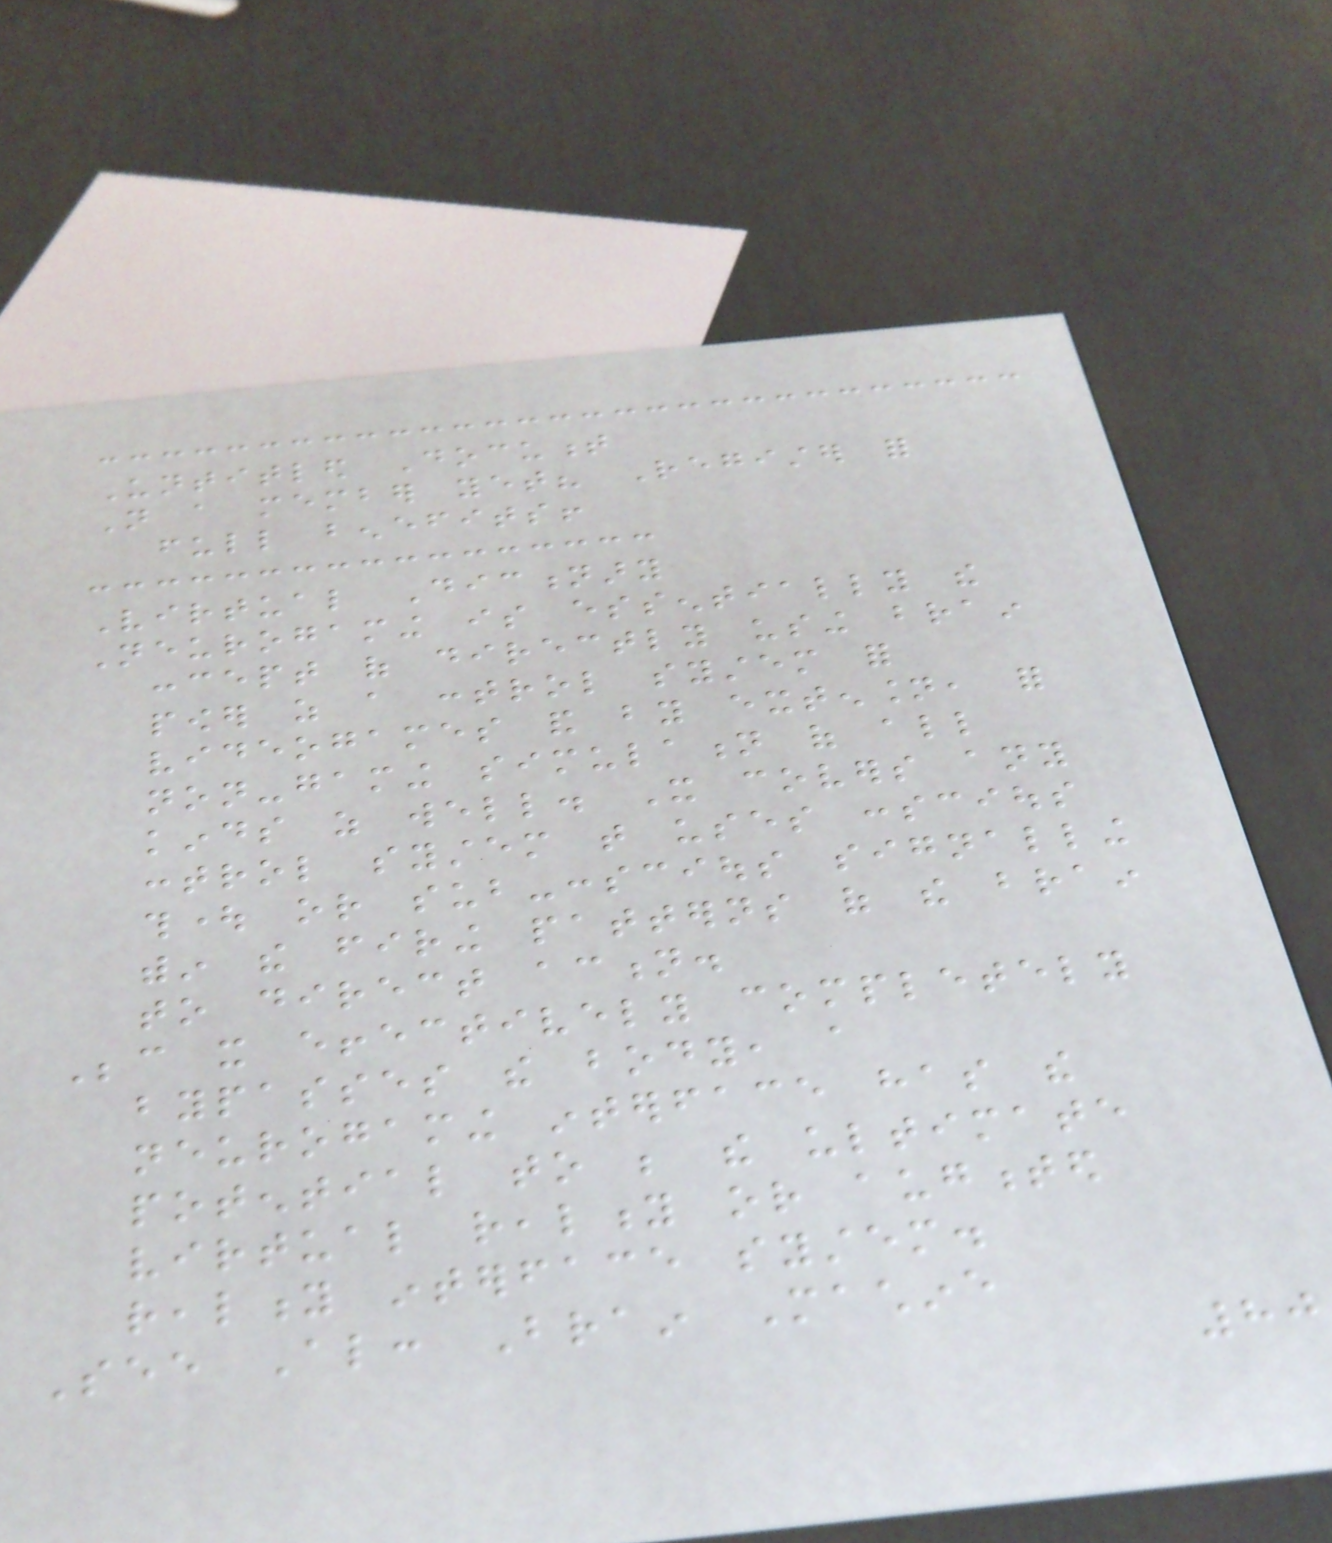Untitled Document
Not a member yet? Register for
full benefits!
Virtual Dictionary
Neurogaming is essentially the
concept of directly using brain
power as a control system for
videogames and by extension, for
non-gaming simulation of all
kinds as well. It covers any
control system that uses conscious
thought or sub-conscious signalling
within the firing patterns of the brain
to direct action.
Because it effectively completely
bypasses the body, a
neurogaming interface has the
potential to be the ultimate
virtual reality or augmented
reality interface system.
See Also: Brain Machine
80
